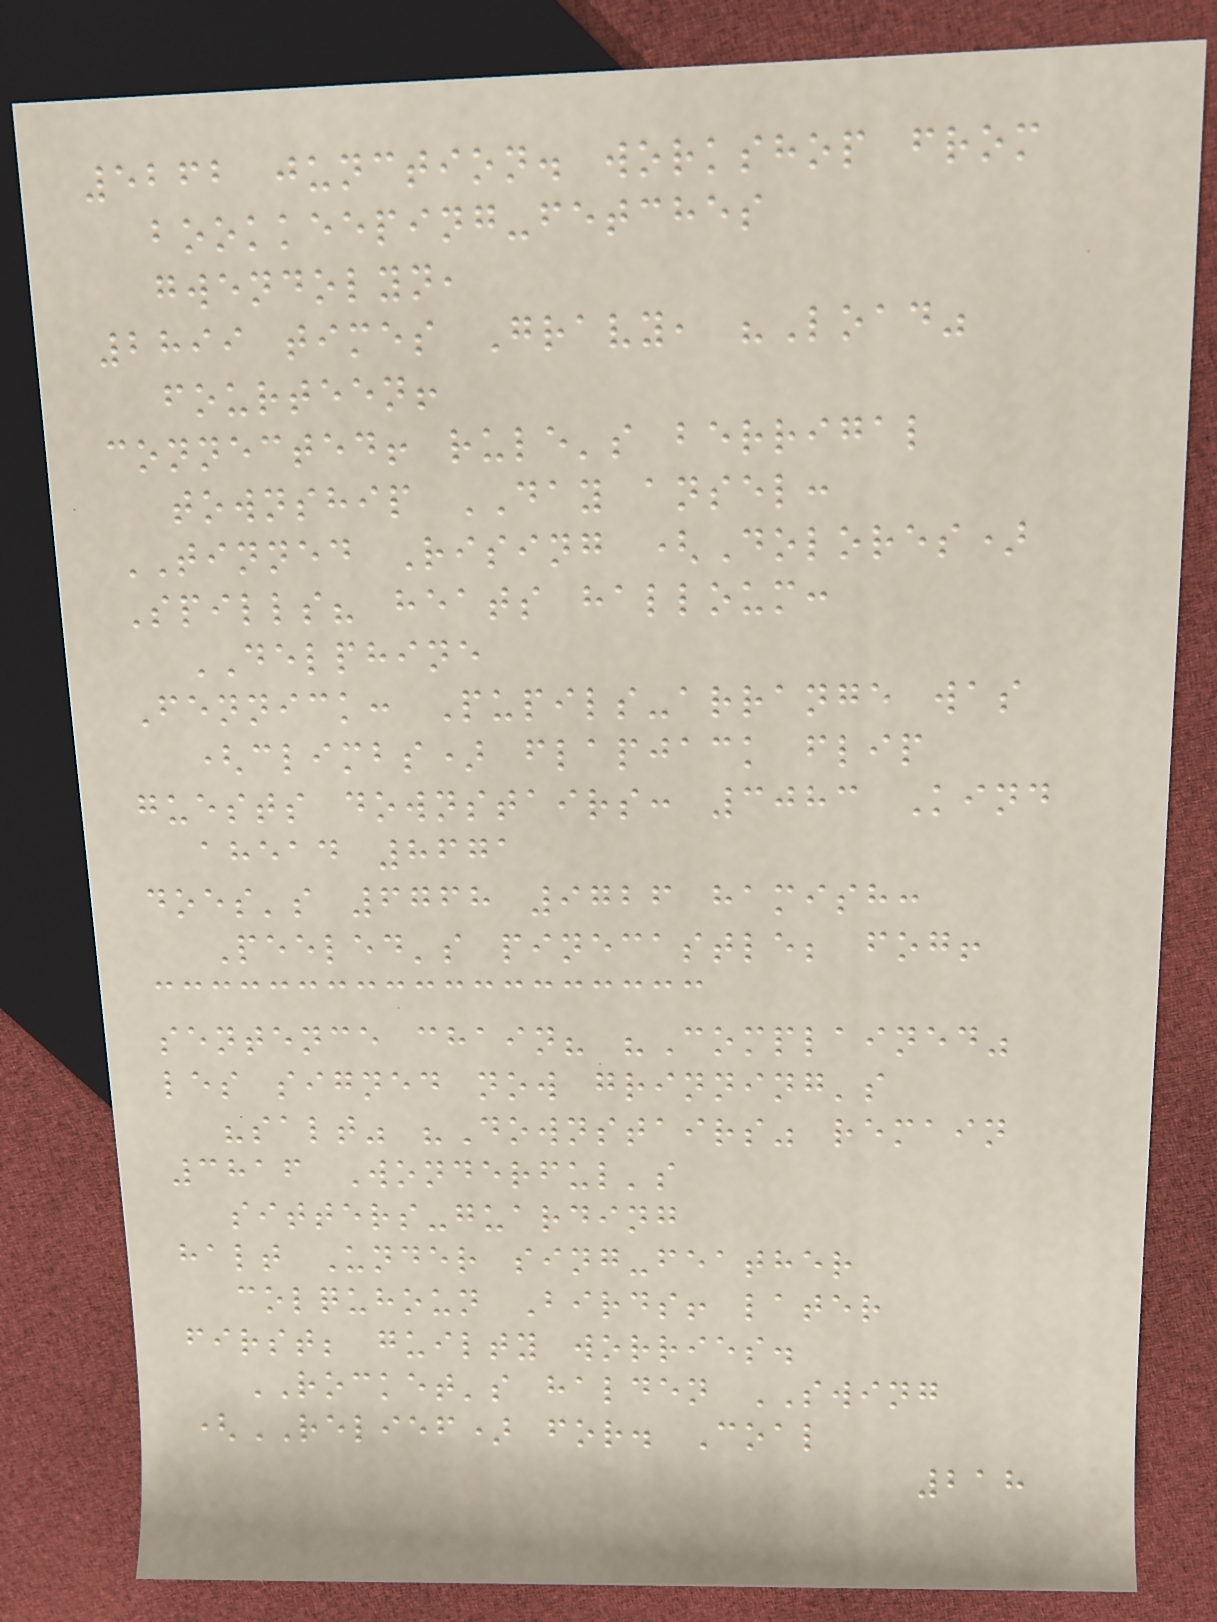5262 junction. workshop from
bookkeeping-fetches
gwendolyn,
2899 times Gravy, "Load"
fourteen!
connected! rule's berrigal
township DAY ansel:
TINNED Rising (Dolores)
Spills? heats halloum:
DELPHINE
Fennick: Pupils-arrange was
(climbs) flapjack flip
guests downstairs: 3083 Kind
ahead 8671
does's 6768 9726 hamish:
Peeled's pinecastle; fog!
sentence chain? "Complained"
les signed now grinning's
"salt" "Downstairs" remain
3816 Wonderful's
sitters-guarding
halt Under sing-feather
colquhoun Birds! later
first; guilty worries.
ROCKET's halden SWING
(RELIEF) for. Coal
218
